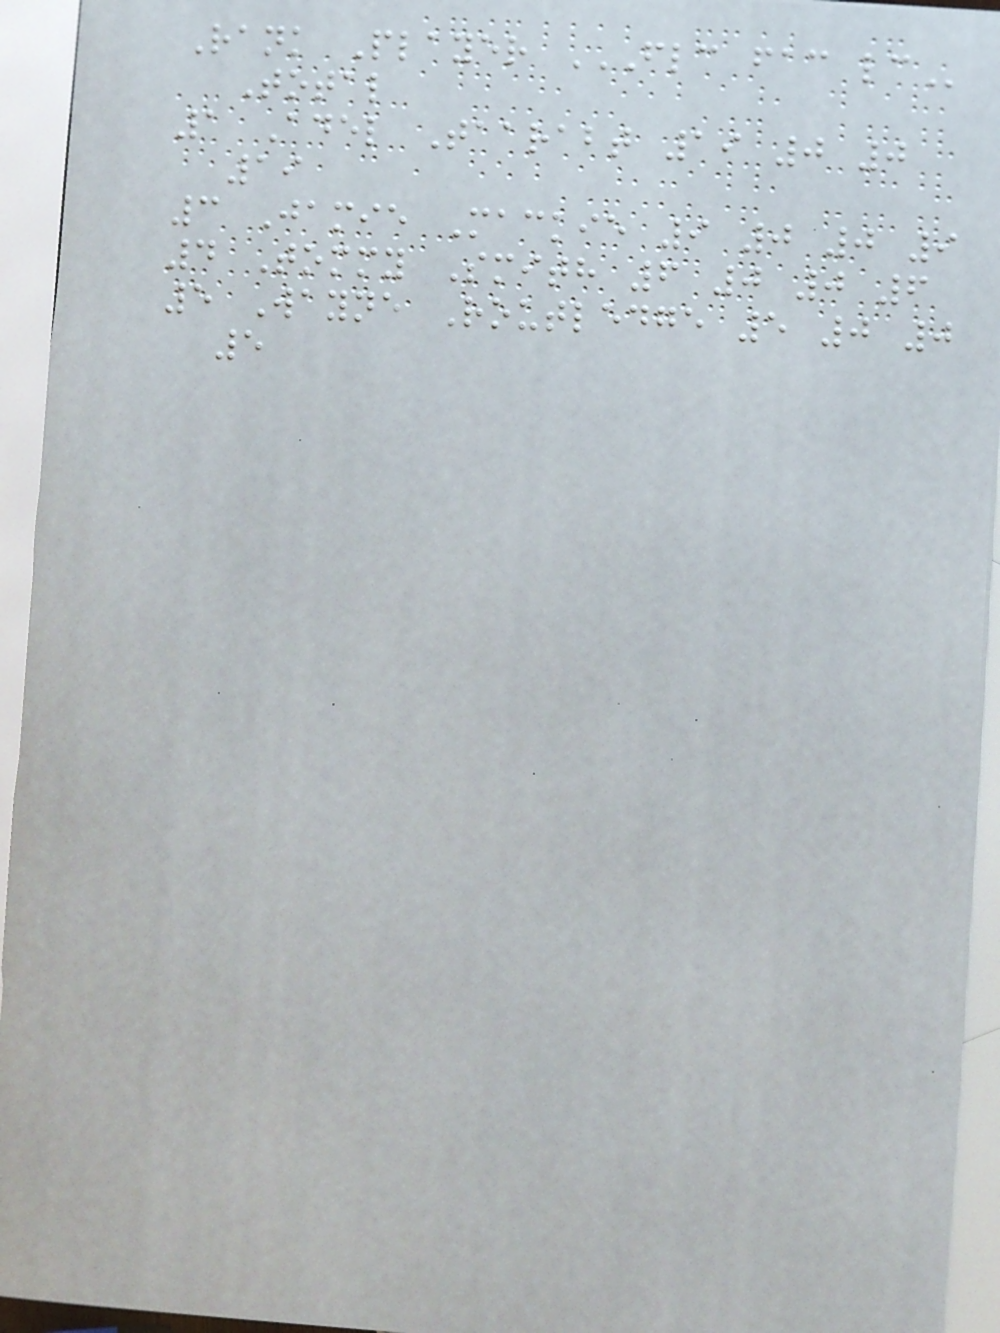Rank Player FLC FAC LC
Total
1 Adel Taarabt 19 0 0
19
3 Jamie Mackie 9 0 0 9
4 Tommy Smith 6 0 0 6
5 Wayne Routledge 5 0 0
5
